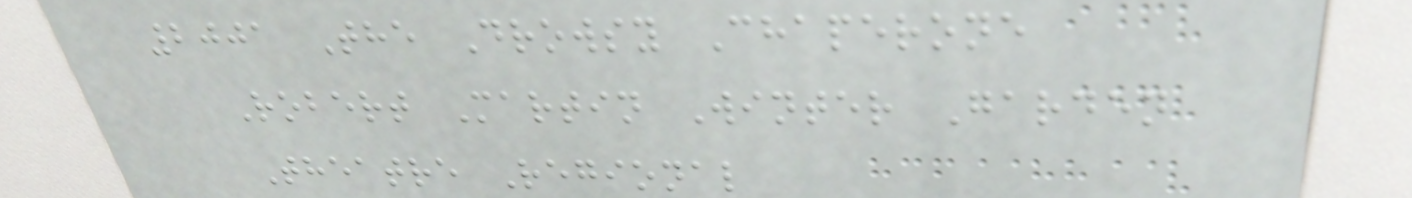2001 The Drowsy Chaperone
Robert Martin Winter Garden
Theatre Regional
